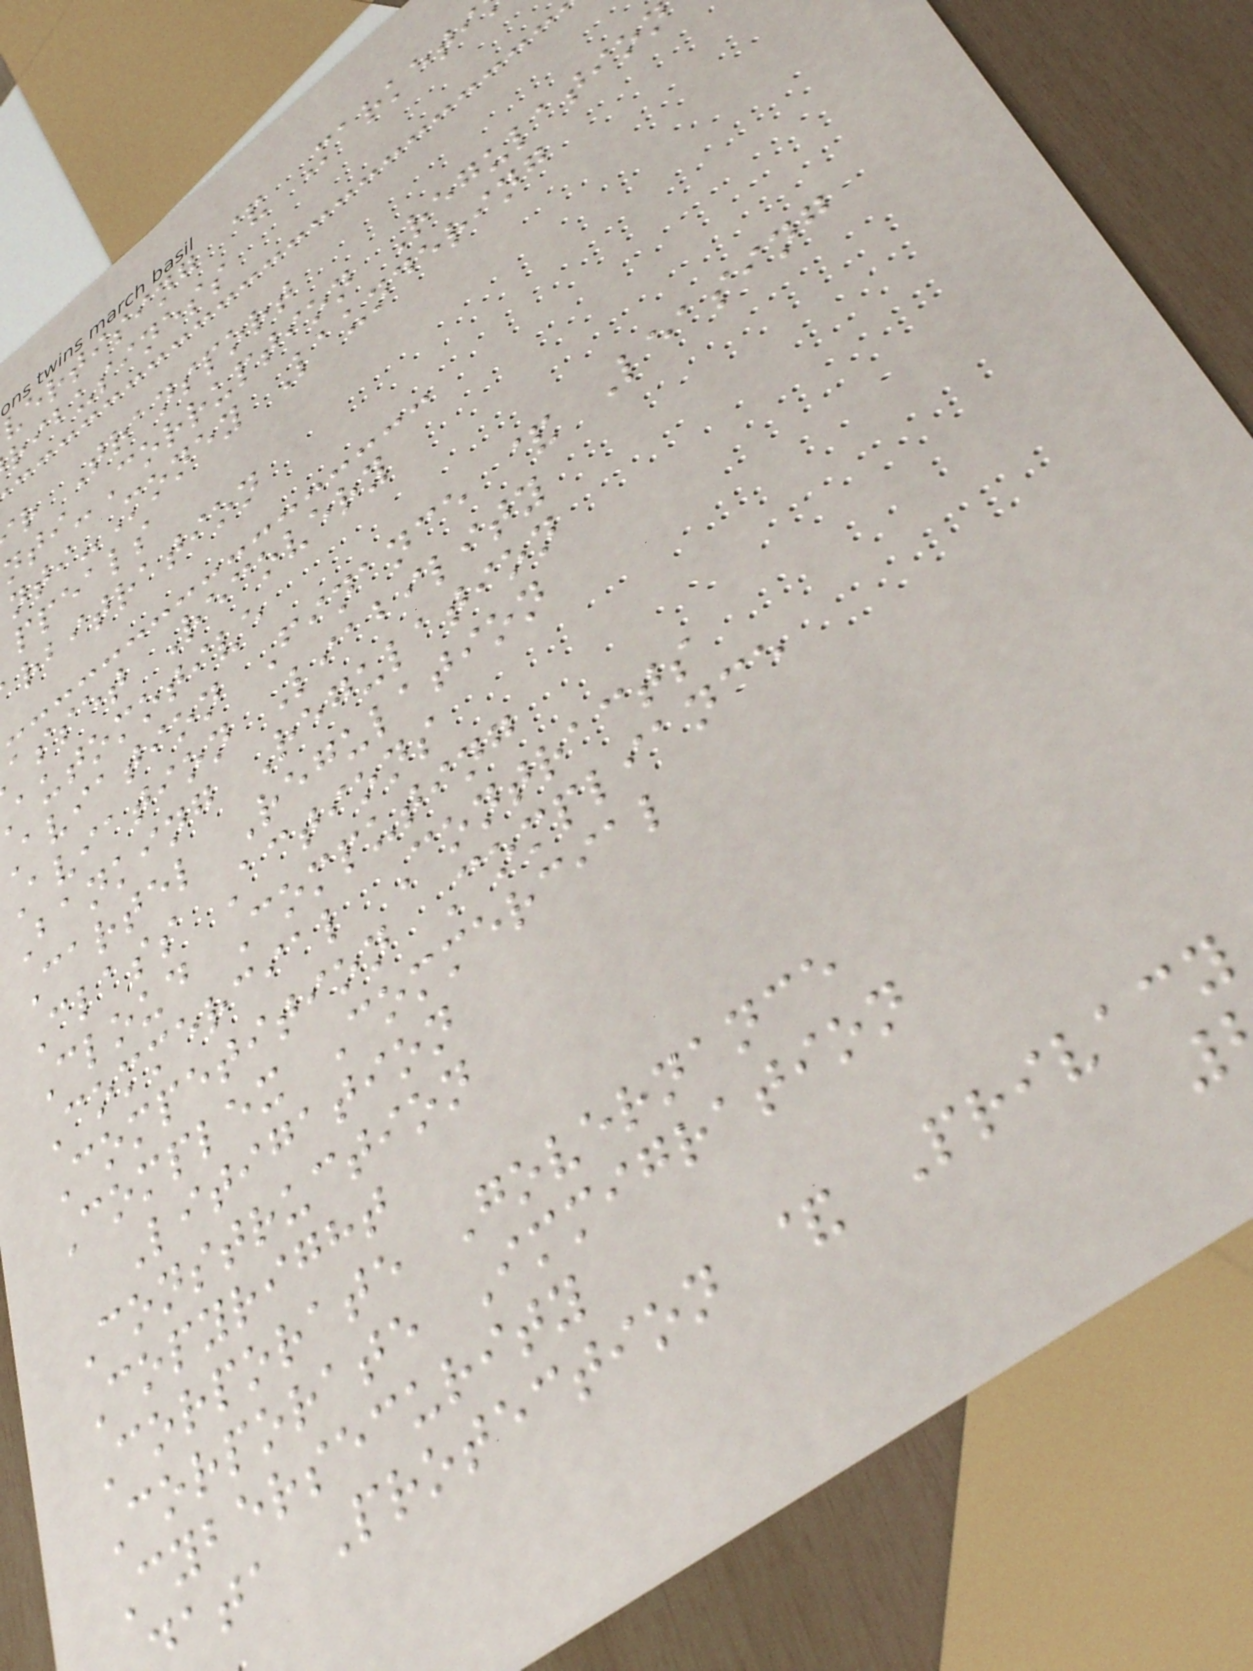vertising & Marketi
ribusiness
r Transport
nti-Corruption Regulation
nti-Money Laundering
ppeals
rbitration
asset Recovery
automotive
aviation Finance & Leasing
Aviation Liability
Banking Regulation
Cartel Regulation
Class Actions
Cloud Computing
Commercial Contracts
Competition Compliance
Complex Commercial
Litigation
Construction
Copyright
Corporate Governance
Corporate Immigration
Cybersecurity
ata Protection & Privacy
